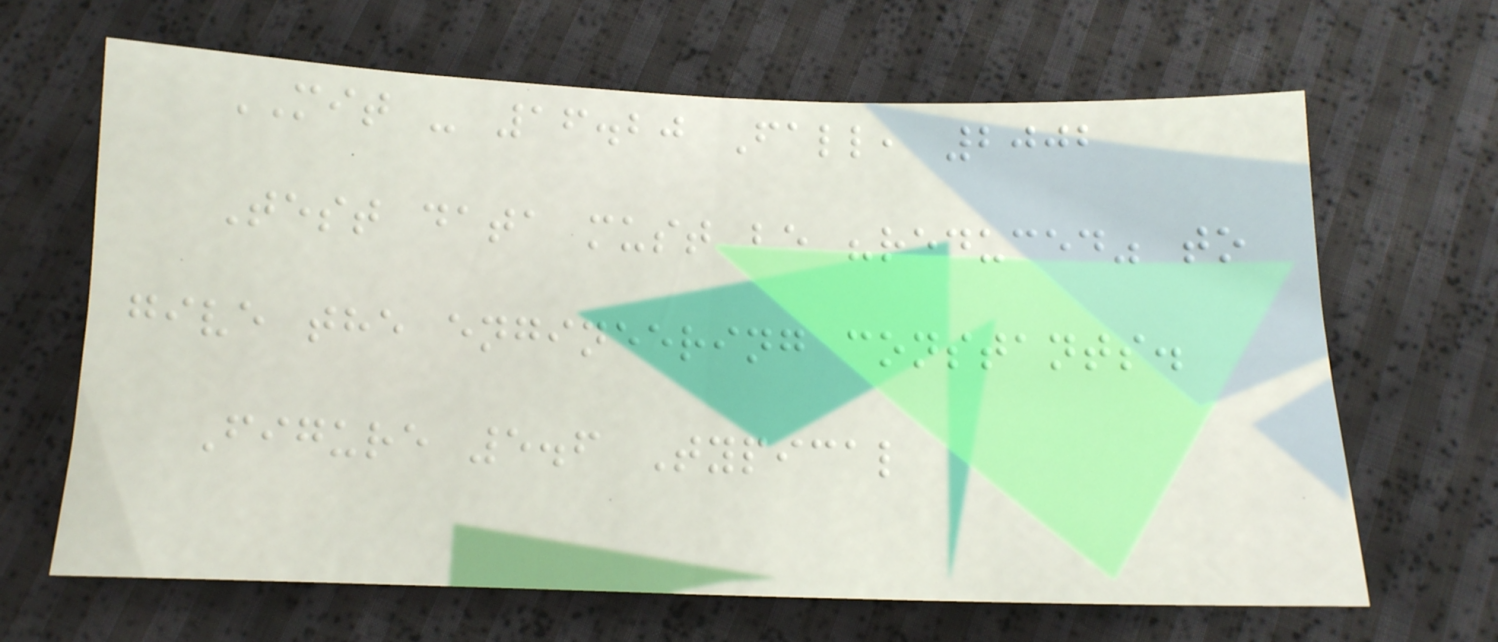MIT - 16.20 Fall, 2002
Test data must be "reduced" to
give the engineering constants.
Figure 5.6 Typical
